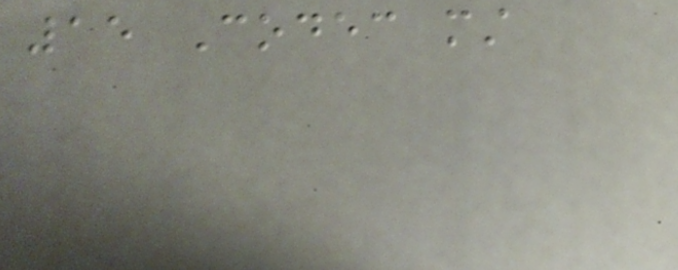15 Codec must
